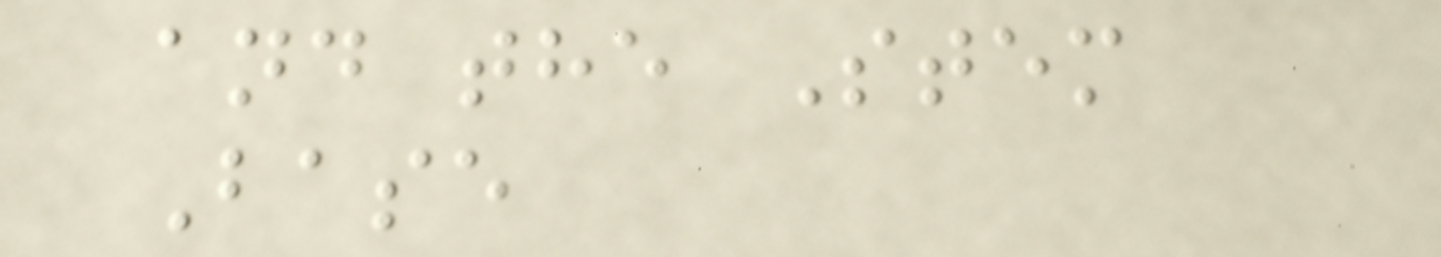and the Stem
Base
